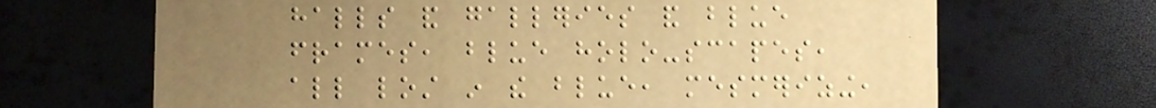halls and galleries and blue
frames, blue holo-scapes,
all lost in the blue, mesmerizing,
